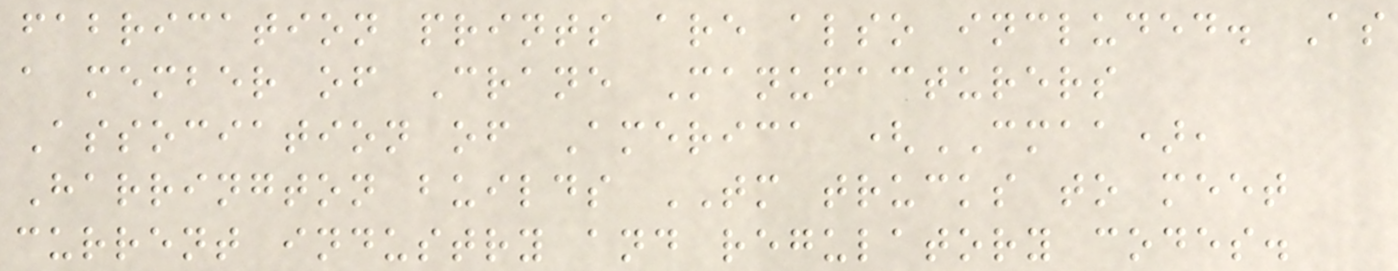fabrication prints are also included. As
a member of Crane Manufacturers
Association of America (CMAA),
Harrington builds TM trucks to meet
current industry and regulatory codes.
